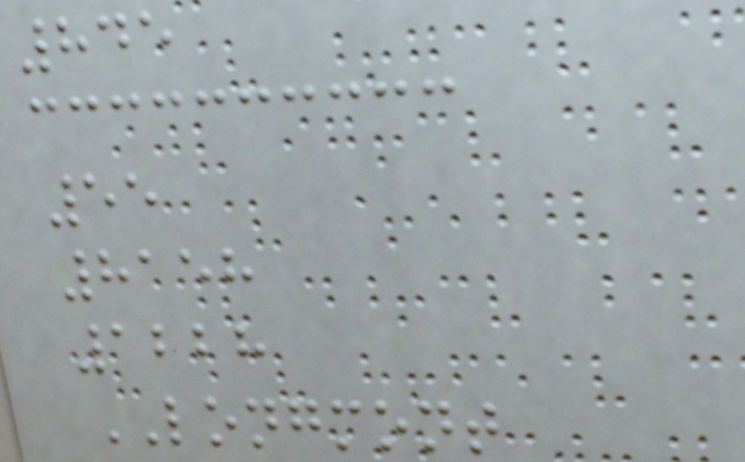845
55
8158
1228
LONGMONT
